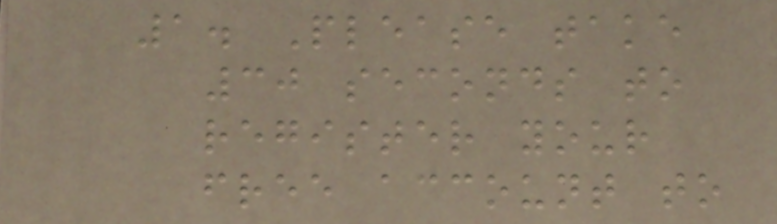1. Please take
30 seconds to
register your
free account to
